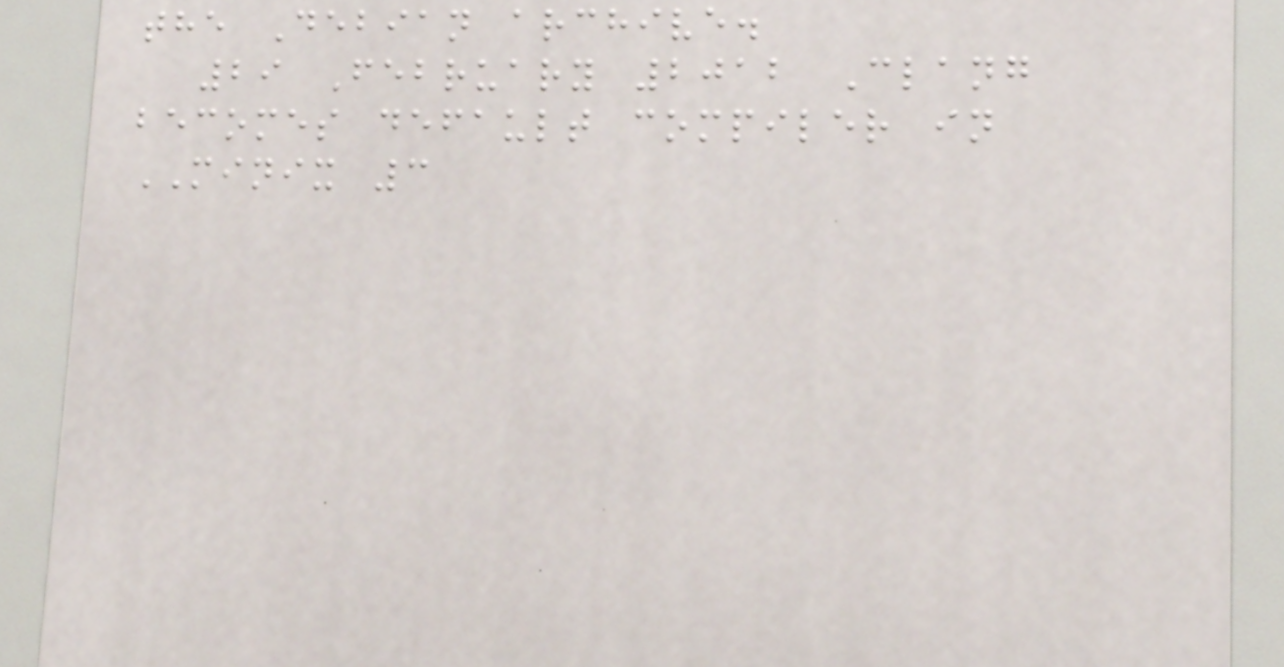the Debian archive.
29 February 2012 Clang
becomes default compiler in
MINIX 3
